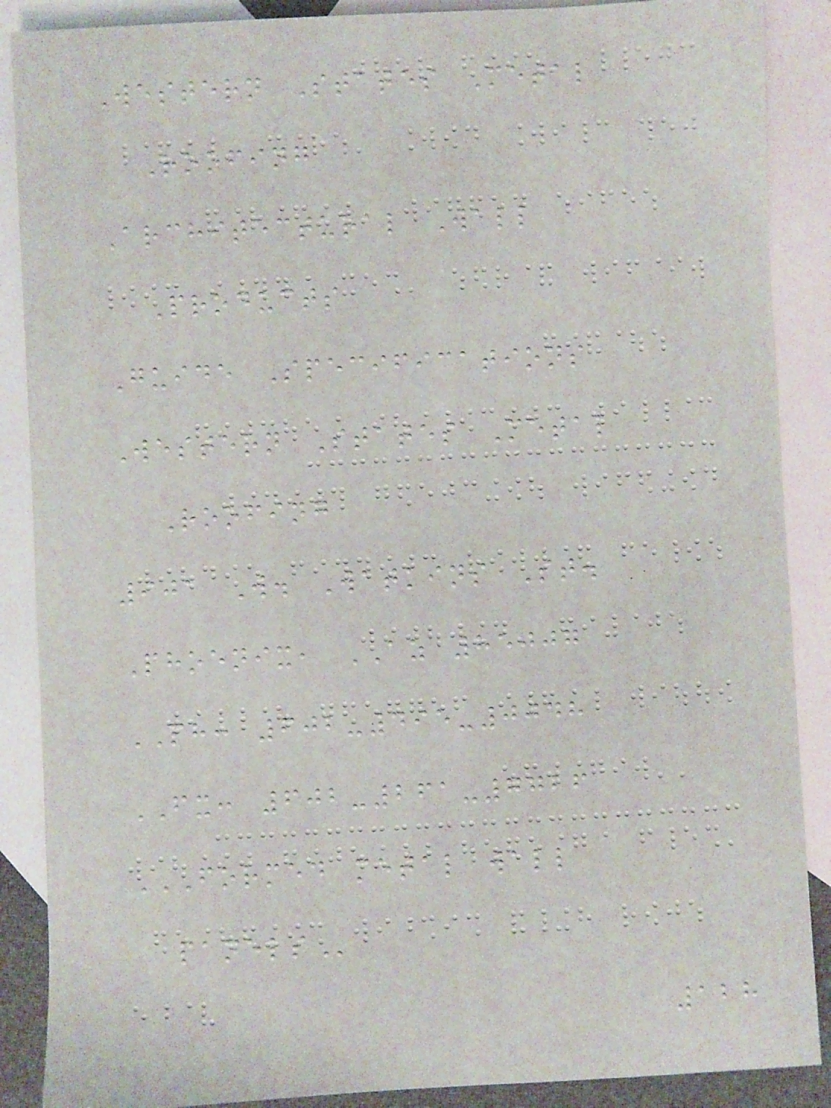Western States Metal
Roofing
Architectural Wall
Products
Guide Specifications
Western States Metal
Roofing
901 W. Watkins St.
Phoenix, AZ 85007
PH: 602-495-0048
FX: 602-261-7726
FORMED METAL WALL
PANELS
128
